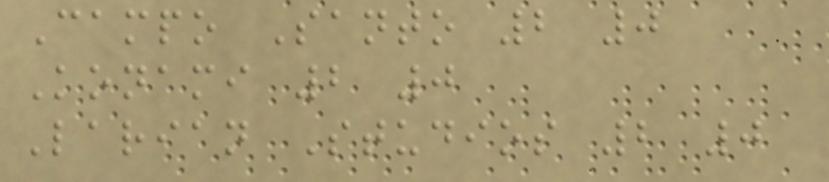Campo Santo 2 0
Konami 2 0
Larian Studios 2 0
